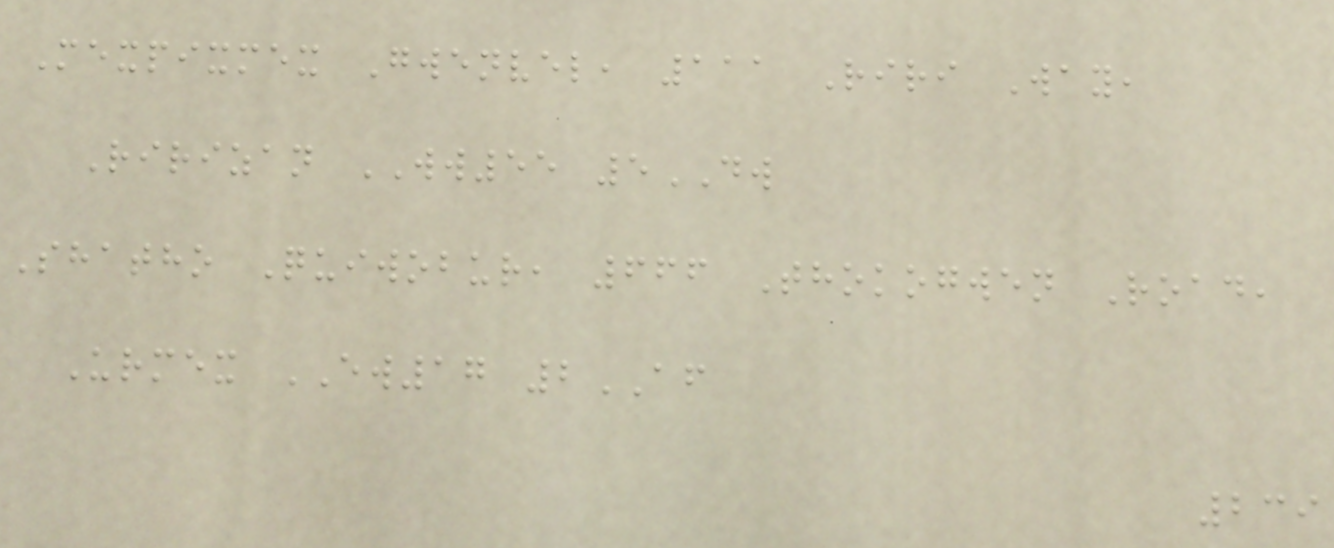Mexpixmex Gwenvel, 111 Riri Way,
Ririzan WW55 5DW
Shatho Quiwobur, 666 Thokogwen Road,
Urmex EW17 2AF
239
